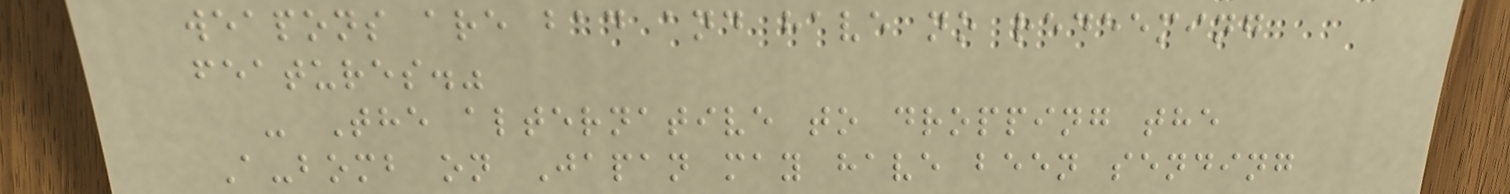weapons are bad and have no redeeming
features."
- The alternative to dropping the
A-bomb on Japan may have been sending
